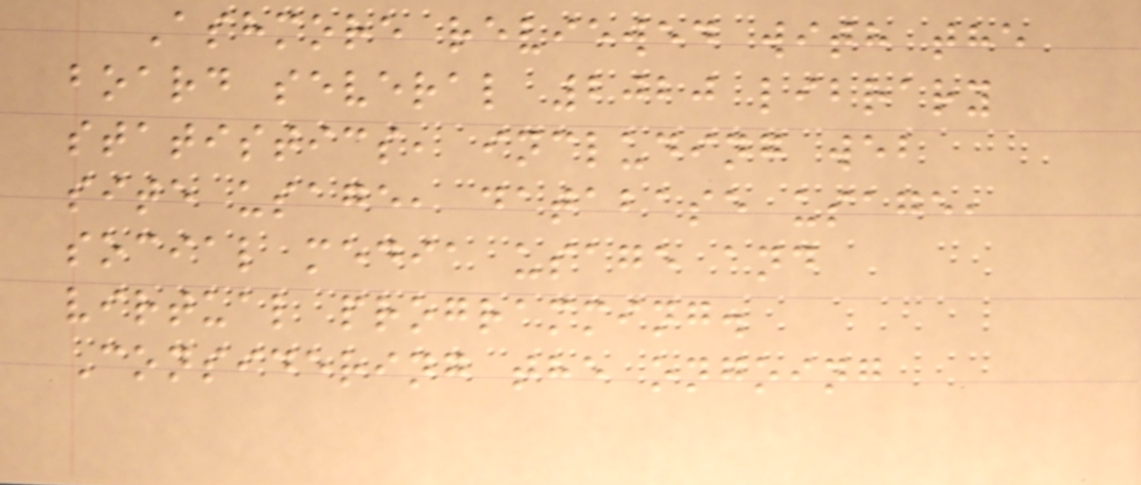Ashmore reviewed with the
board several 2020 library
statistics, including web
site usage, database usage,
social media usage and
virtual programming.
Considering the ongoing
